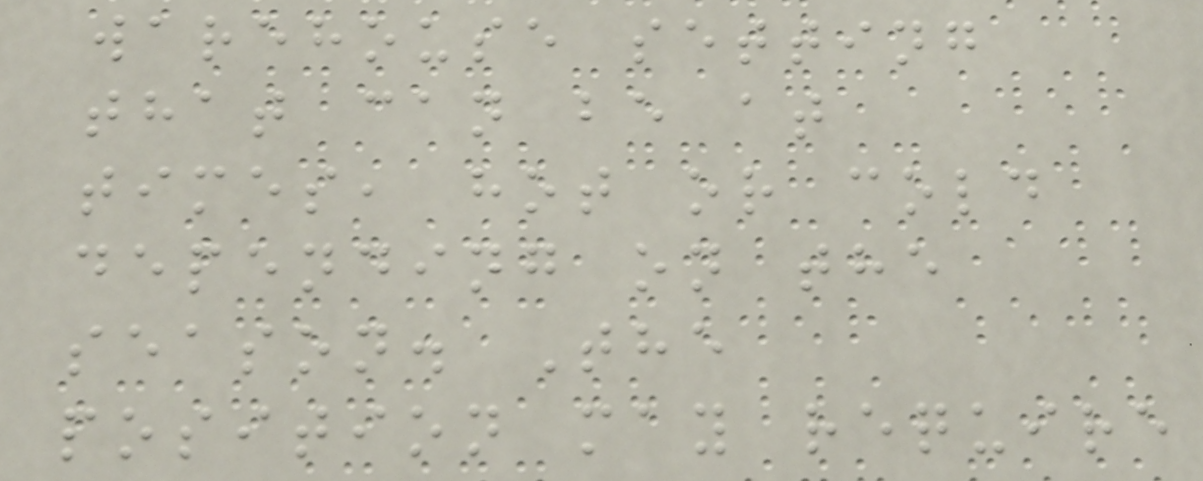warehouse setting
that can be at
times, hot or cold
depending on the
season. The
position may require
